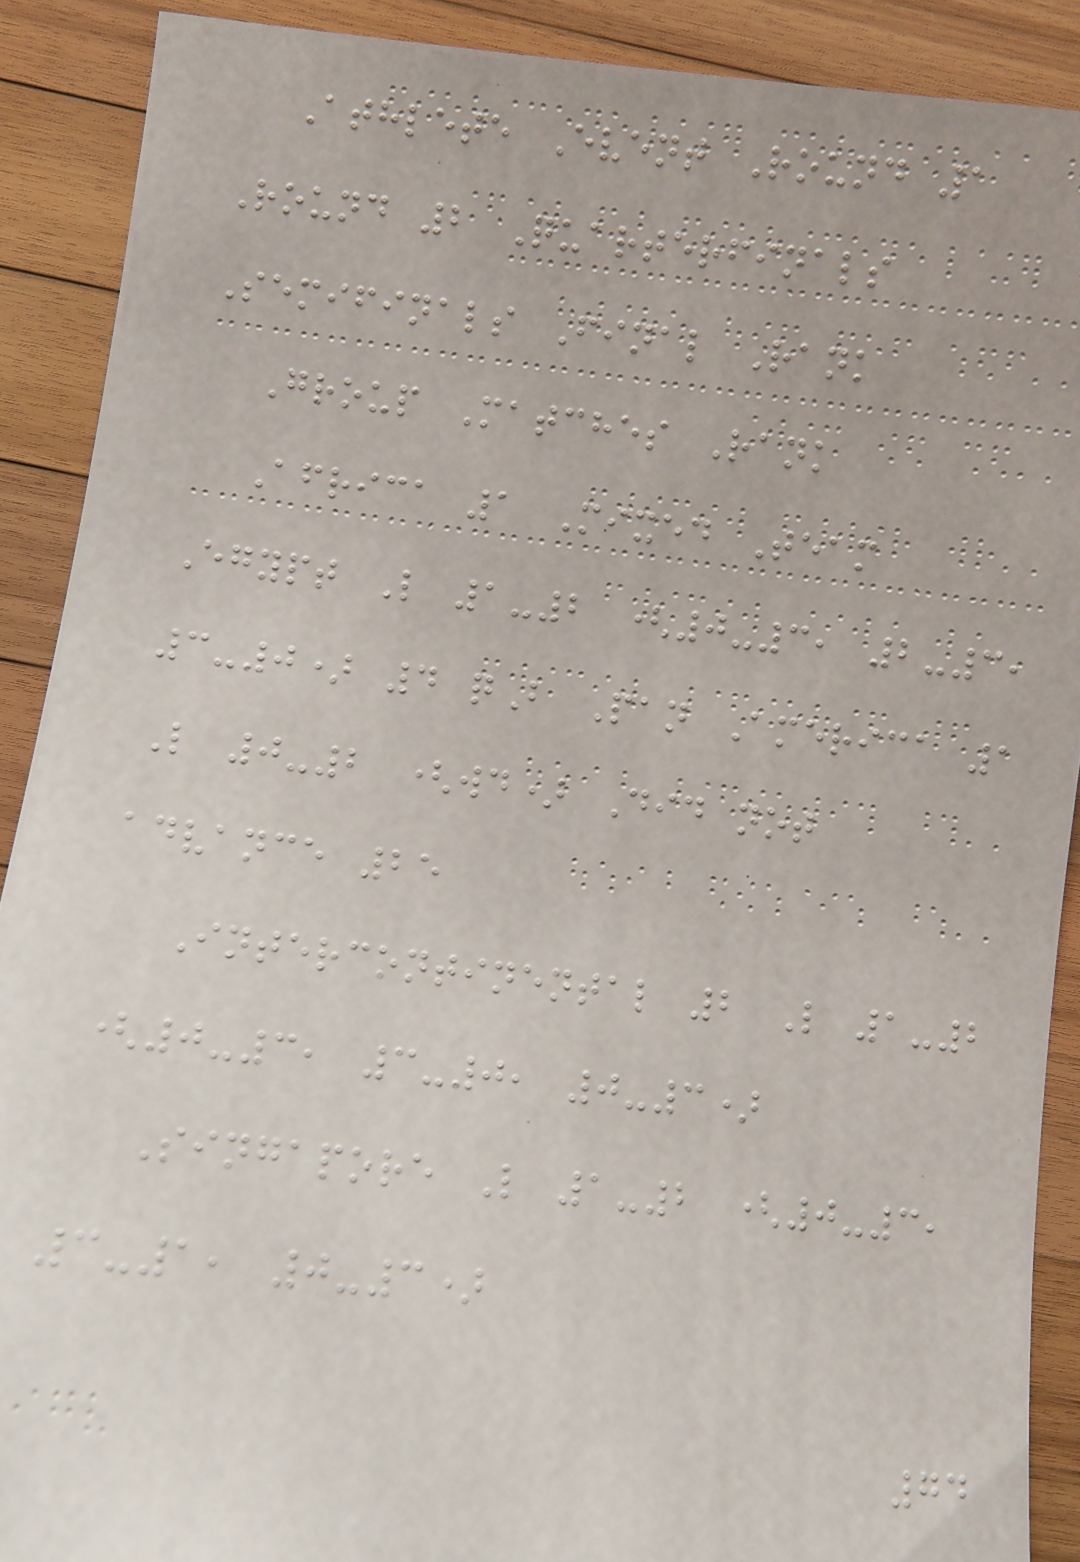Athlete Event Round 1
Round 2 Quarterfinals
Semifinals Final Rank
Group Matches Rank
Africa 1 Mixed Team
Egypt L 1-2 (0-3, 2-3,
3-0) 4 qB Pan America 1
L 0-2 (wd) Did not
advance 25
Intercontinental 2 L 1-2
(0-3, 3-0, 0-3)
Singapore L 1-2 (0-3,
3-1, 0-3)
74
